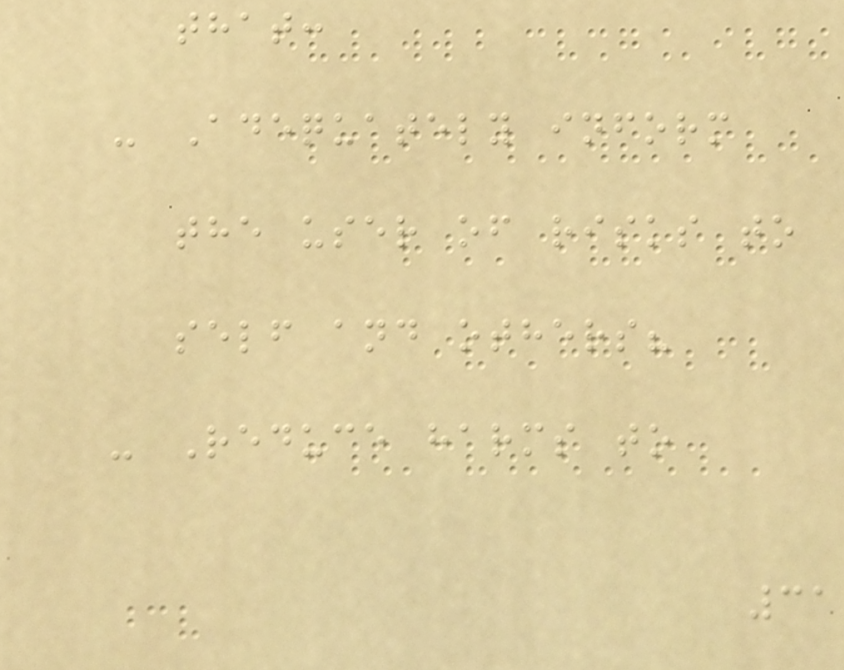that:
- Adequately inform
the user of risks to
self and others?
- Reduce harms to
31
